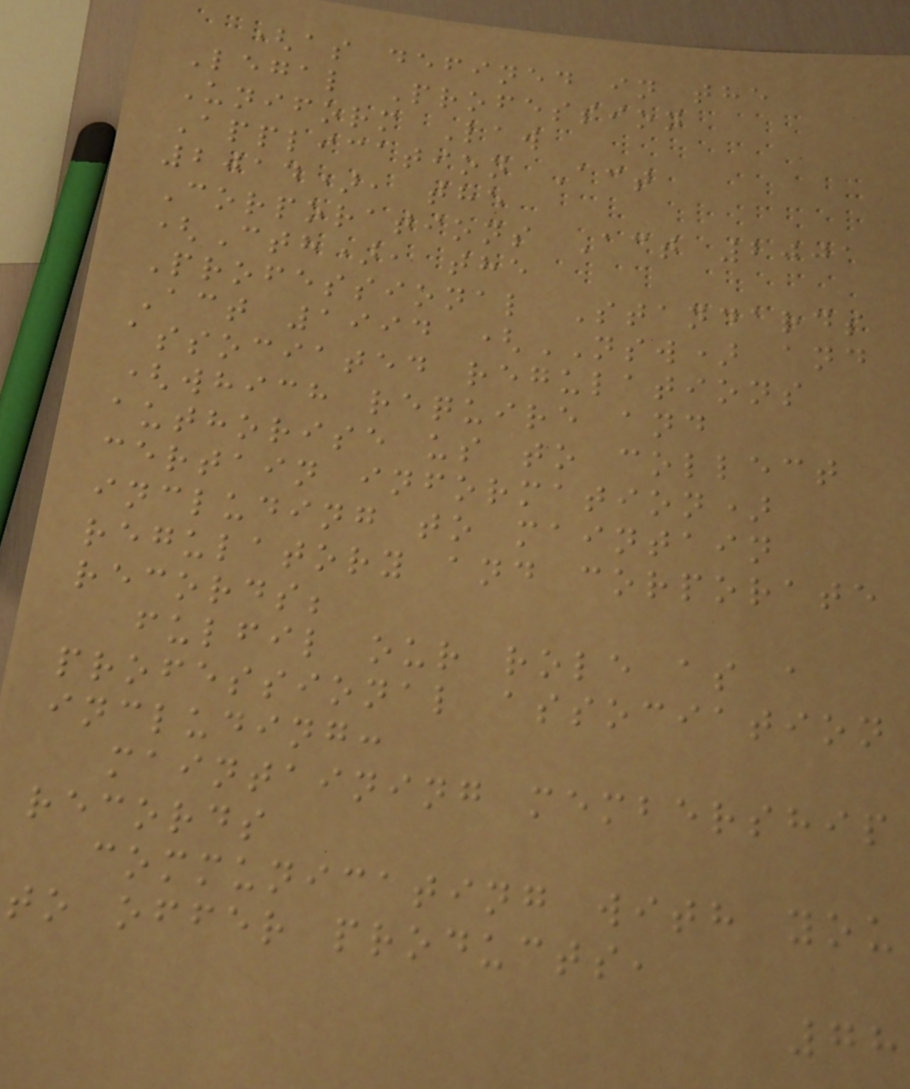(as defined in the
Legal Profession
Uniform Law
Application Act
2014), the
Corporations Act 2001
(Cth), the
Professional Standards
Act 1994 (NSW) and
associated regulations
(which require and
authorise us to collect
certain information)
including to maintain
regulatory and corporate
records;
fulfil our role as a
professional association
including:
maintaining membership
records
communicating with you
to offer products,
78
